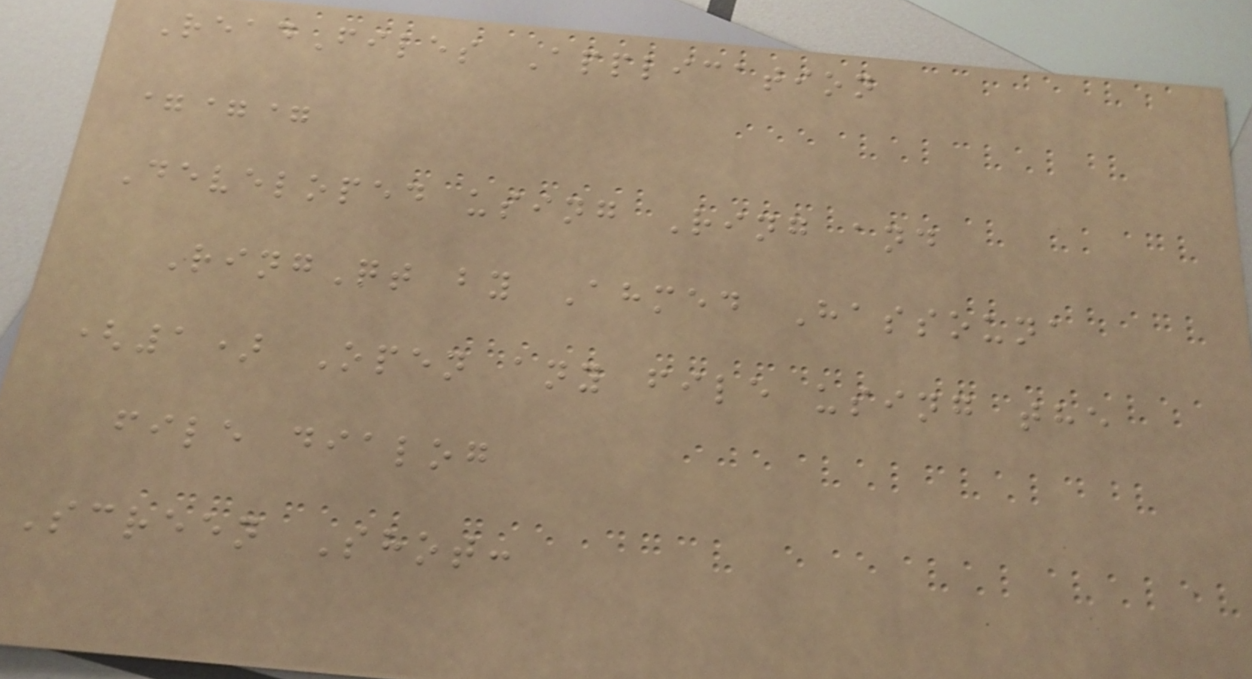ReadFiles Application
===
Developed using Ring and
RingQt by Ahmed Hassouna
(1) Open any file using the
file dialog
Screen Shot:
